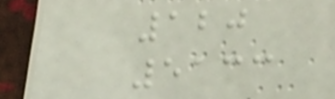120
5133
